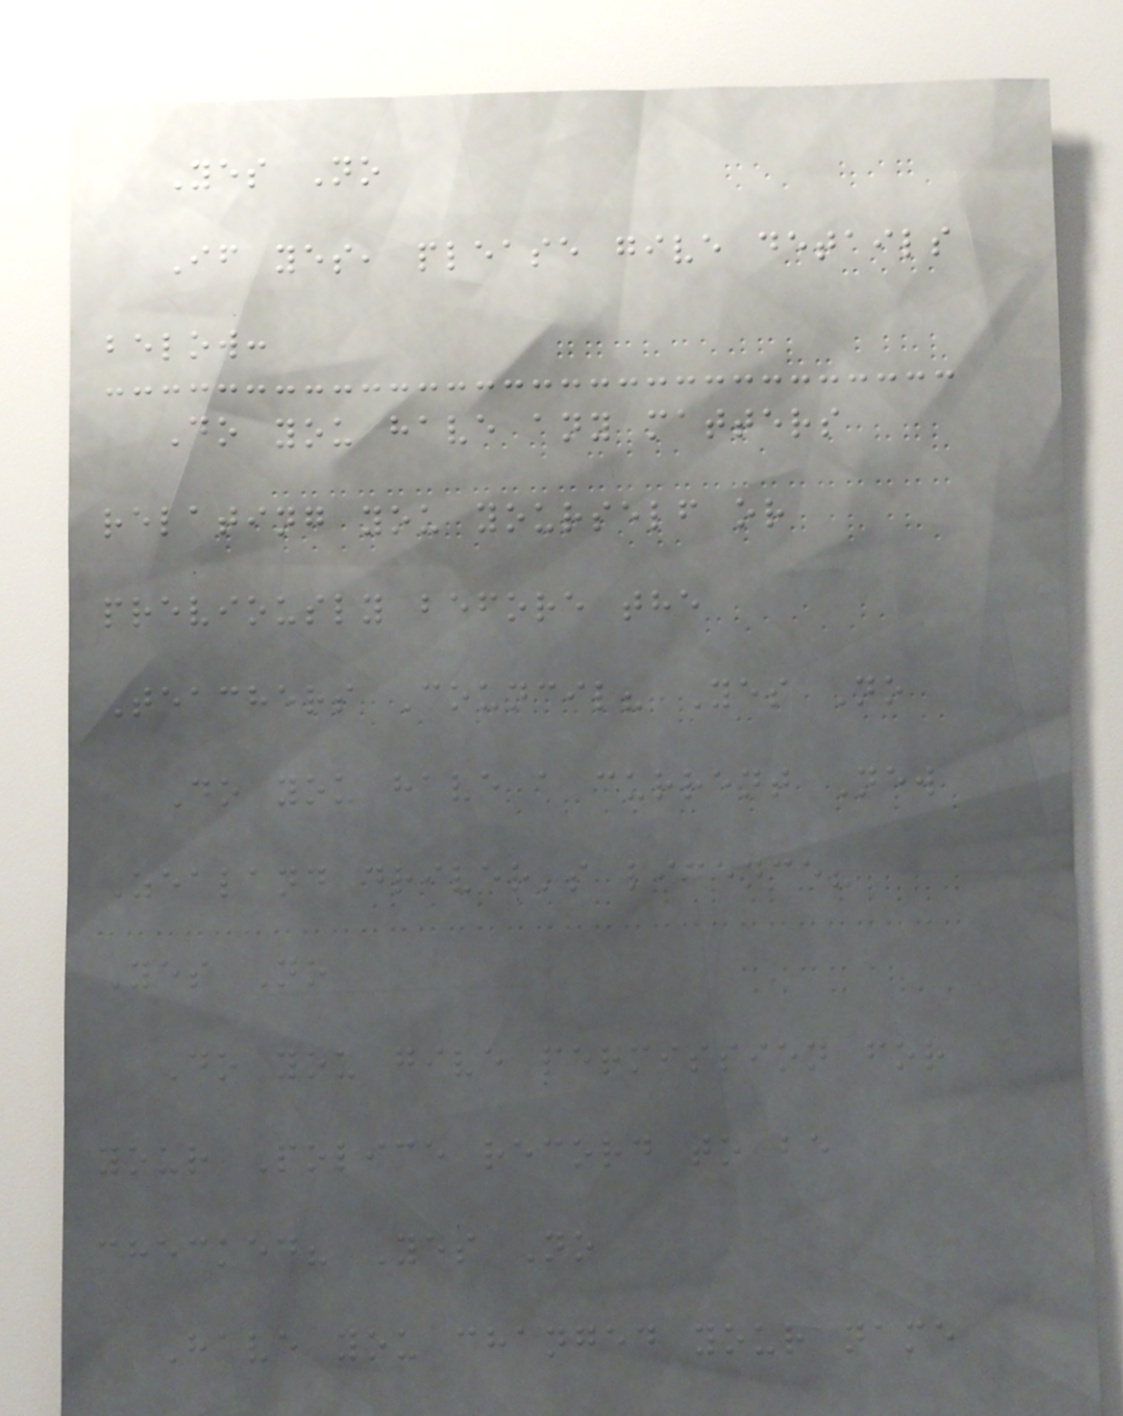Yes No
If yes, please give details
below:
Do you have any matters
relating you yourself or
previously before the
Teachers Council? Yes No
Do you have a current New
Zealand driver's licence?
Yes No
Do you give permission for
your Police record to be
checked? Yes No
Have you changed your name
